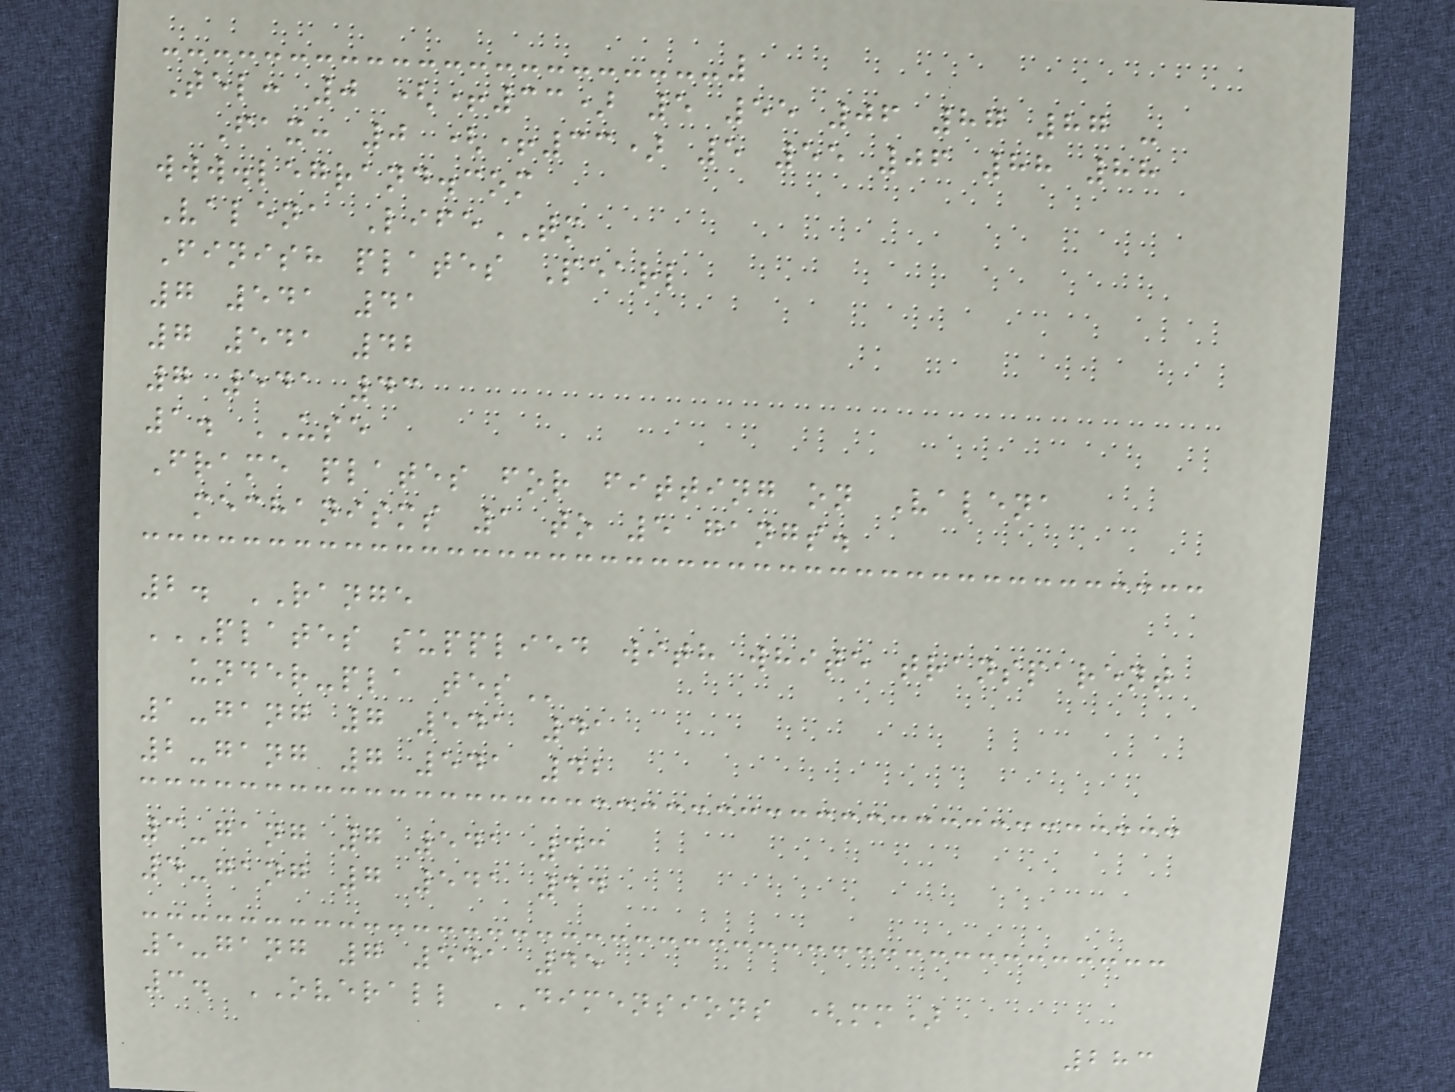Tel: 0 (+33) 5 55 06 87 87 -
Fax: 0 (+33) 5 55 06 88 88
www.legrand.com
Valena LifeTM
Finish plates Pearl
7 541 41
7 541 42
7 541 43
1. USE
Frame plates for fitting on Valena
mechanisms 1 to 5 gangs.
2. RANGE
PLATES SUPPLIED WITH WHITE TRANSPARENT
UNDER-PLA TES
1-gang 7 541 41
2-gang 7 541 42
3-gang 7 541 43
4-gang 7 541 44
5-gang 7 541 45
3. OVERALL DIMENSIONS (mm)
283
